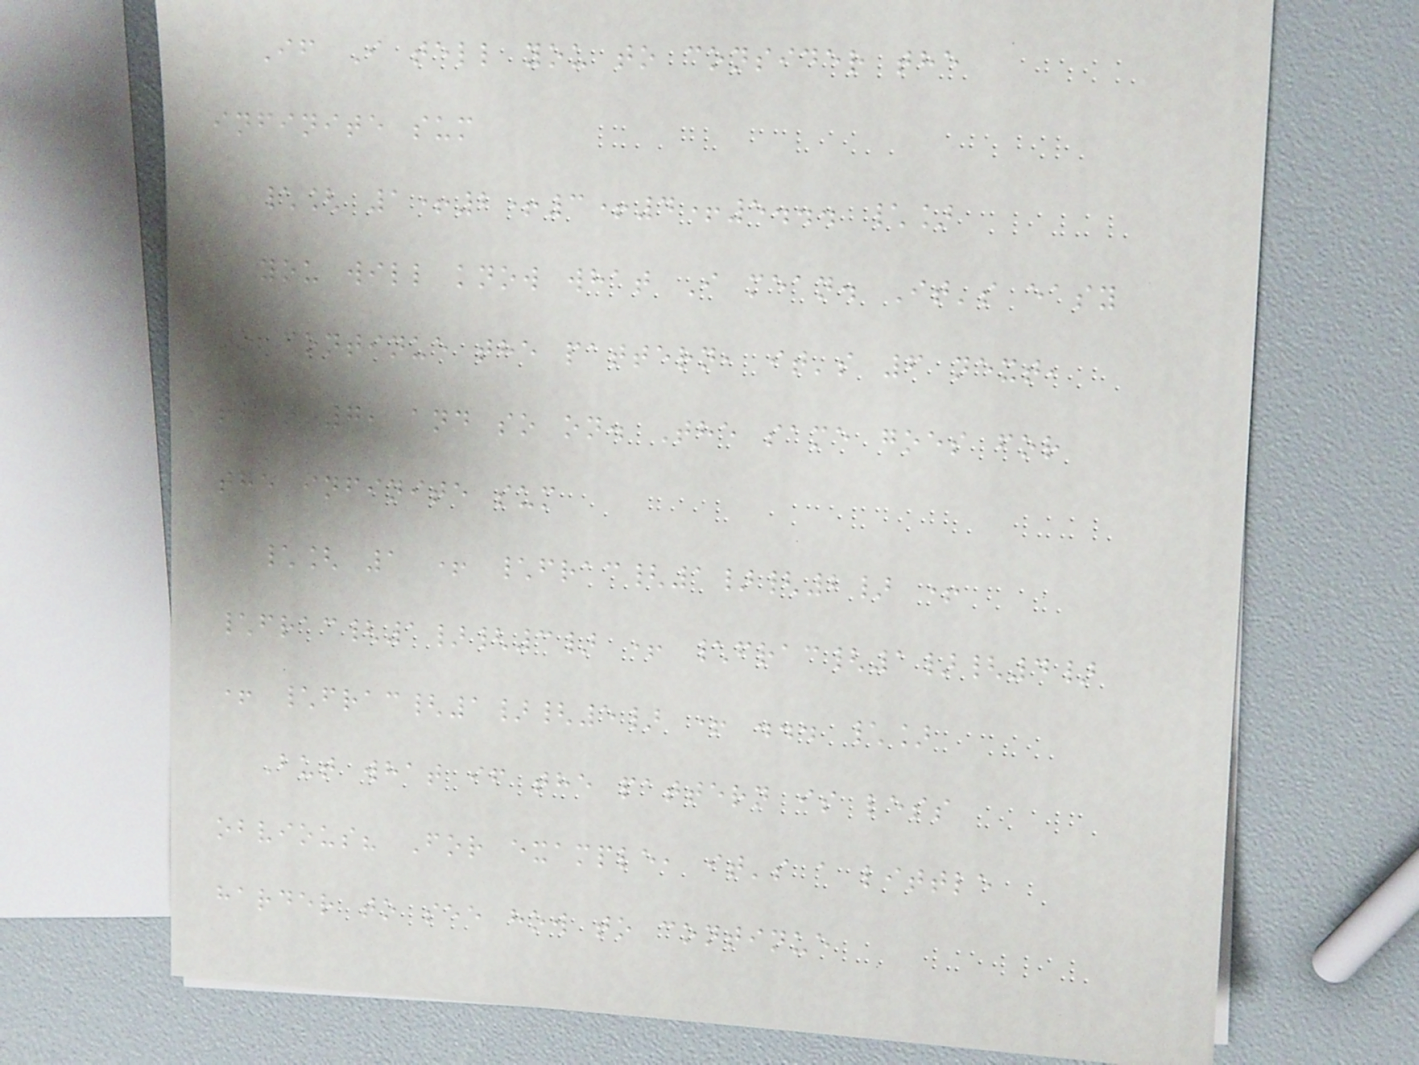If I tell you to consider the
infinite sum
\[ 1+2+3+4+5... \]
you will know what I mean. It's easy
to continue the pattern, it's 6 next,
then 7, and so on. The same goes for
the infinite sum
\[ 1 + \frac{1}{2} +
\frac{1}{3} + \frac{1}{4}
+ \frac{1}{5} + ... \]
But what if the pattern is less
obvious? For example, it's a little
harder to see how to continue
